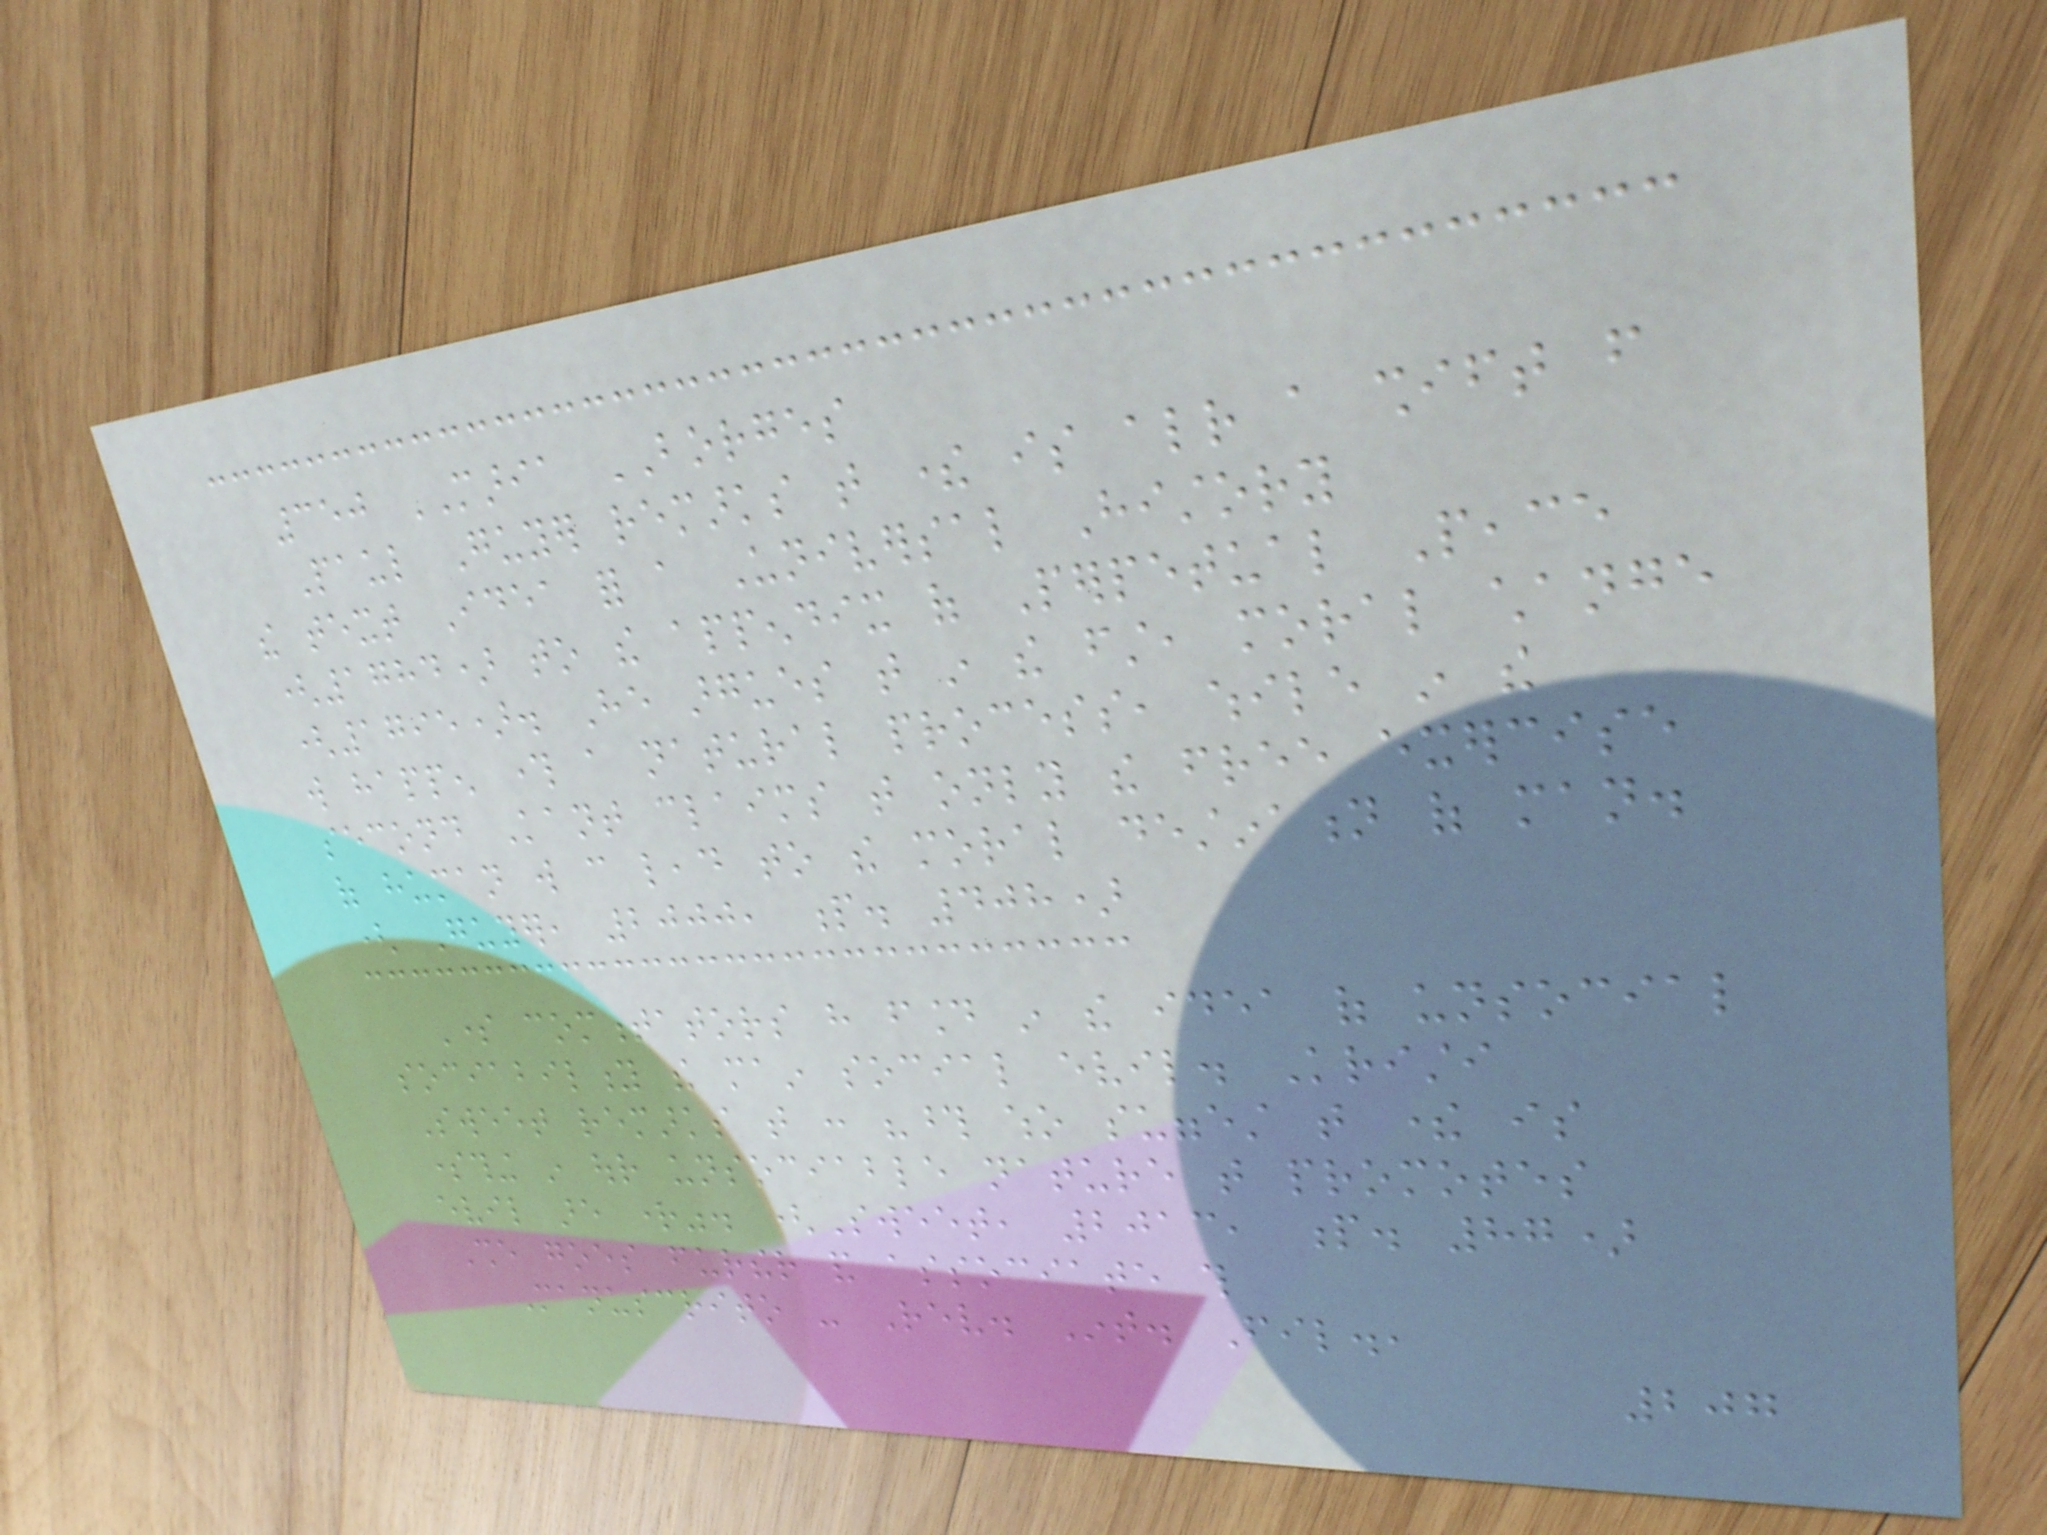350 MARIA BORGES
Paul Guyer remarks that there is already a shift from
the text Idea for a Universal History
(1784) to the appendix of Perpetual Peace
(1795). He argues that in the first, moral change
will happen through a natural process, while in the
second Kant claims that only the free exercise
of human will can lead to the moral destination of man.
( Guyer, 2000, p. 408)
Some commentators have found in the idea of unsocial
sociability the main social evil. Kristi
Sweet remarks that : "those who suggest that there is
something in our unsociable nature that promotes
evil are right". (Sweet, 2013, p. 87)
She goes further and associate this
Manuscrito - Rev. Int. Fil.,
207
